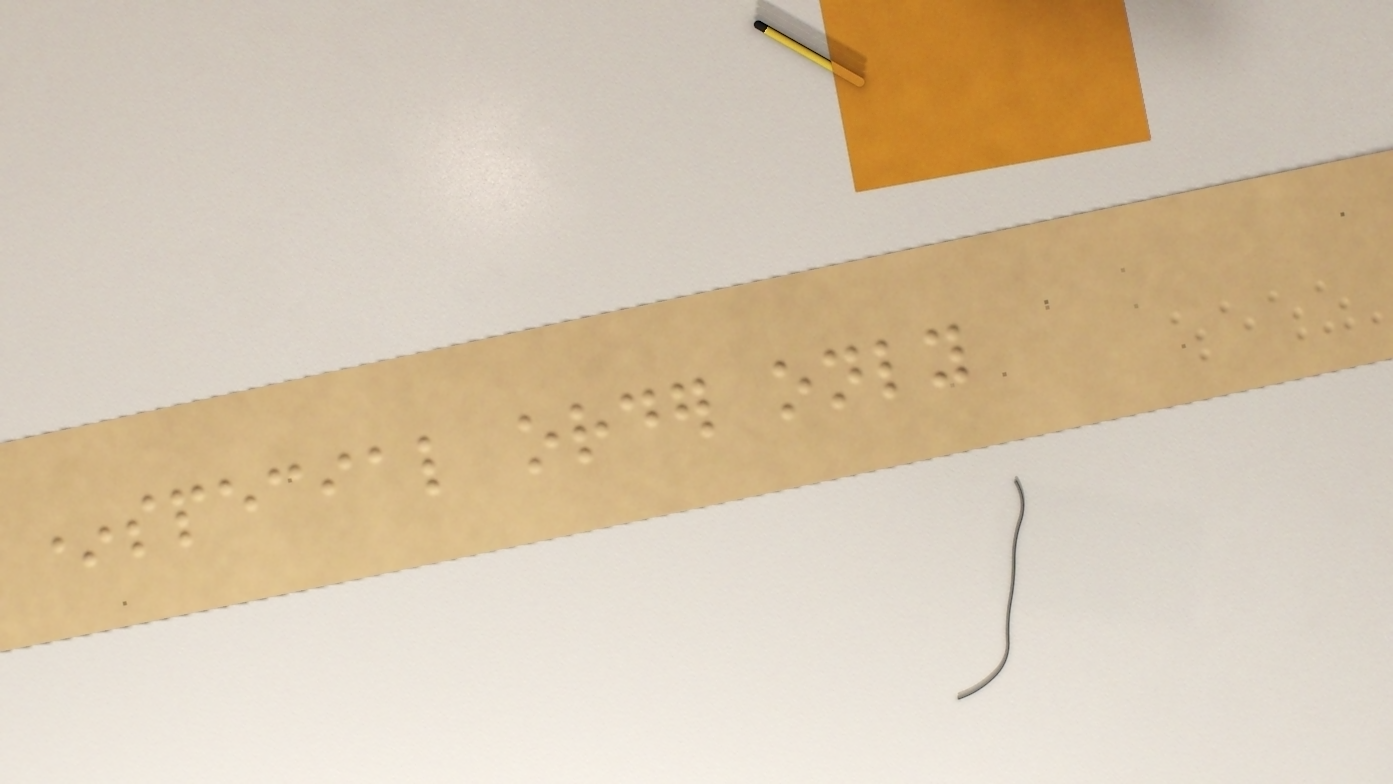*special order only
